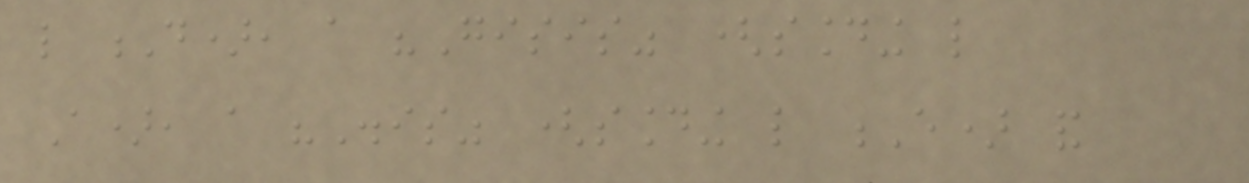like D), a "Gisis" (sounding like
A), a "Disis" (sounding like E) and
